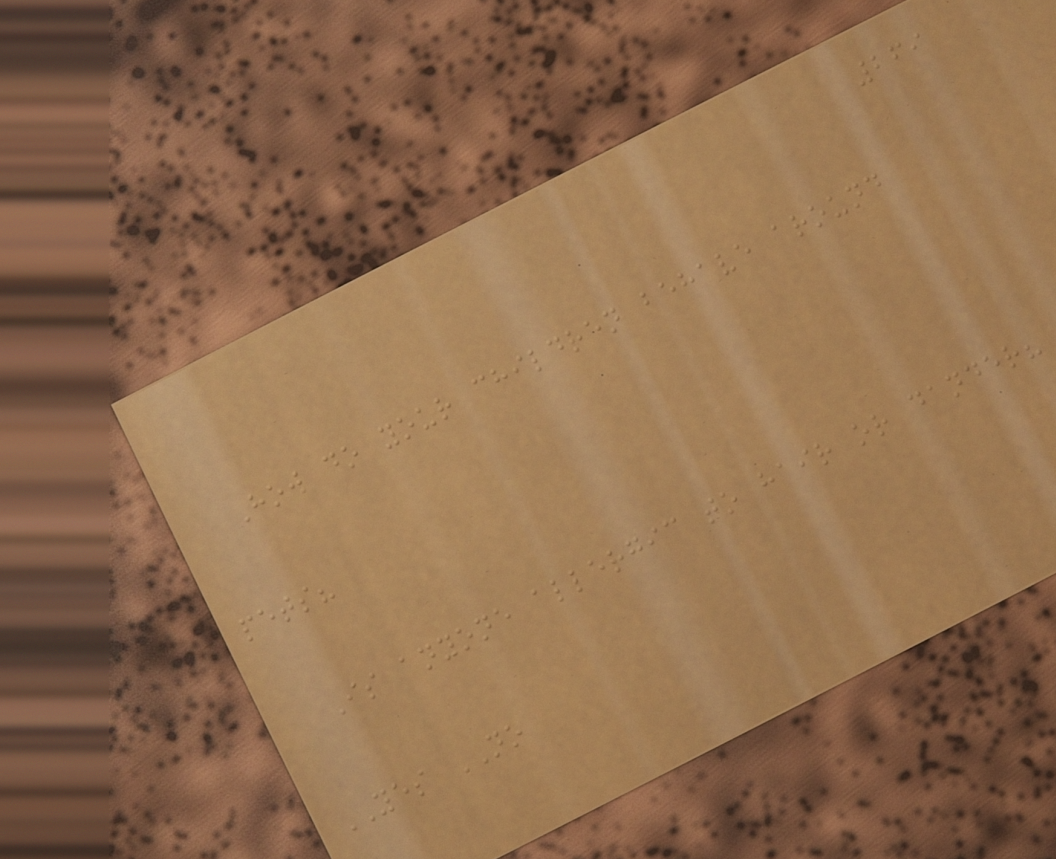269
How do your children behave around
pets?
Is anyone allergic to hair or dander?
YES NO
